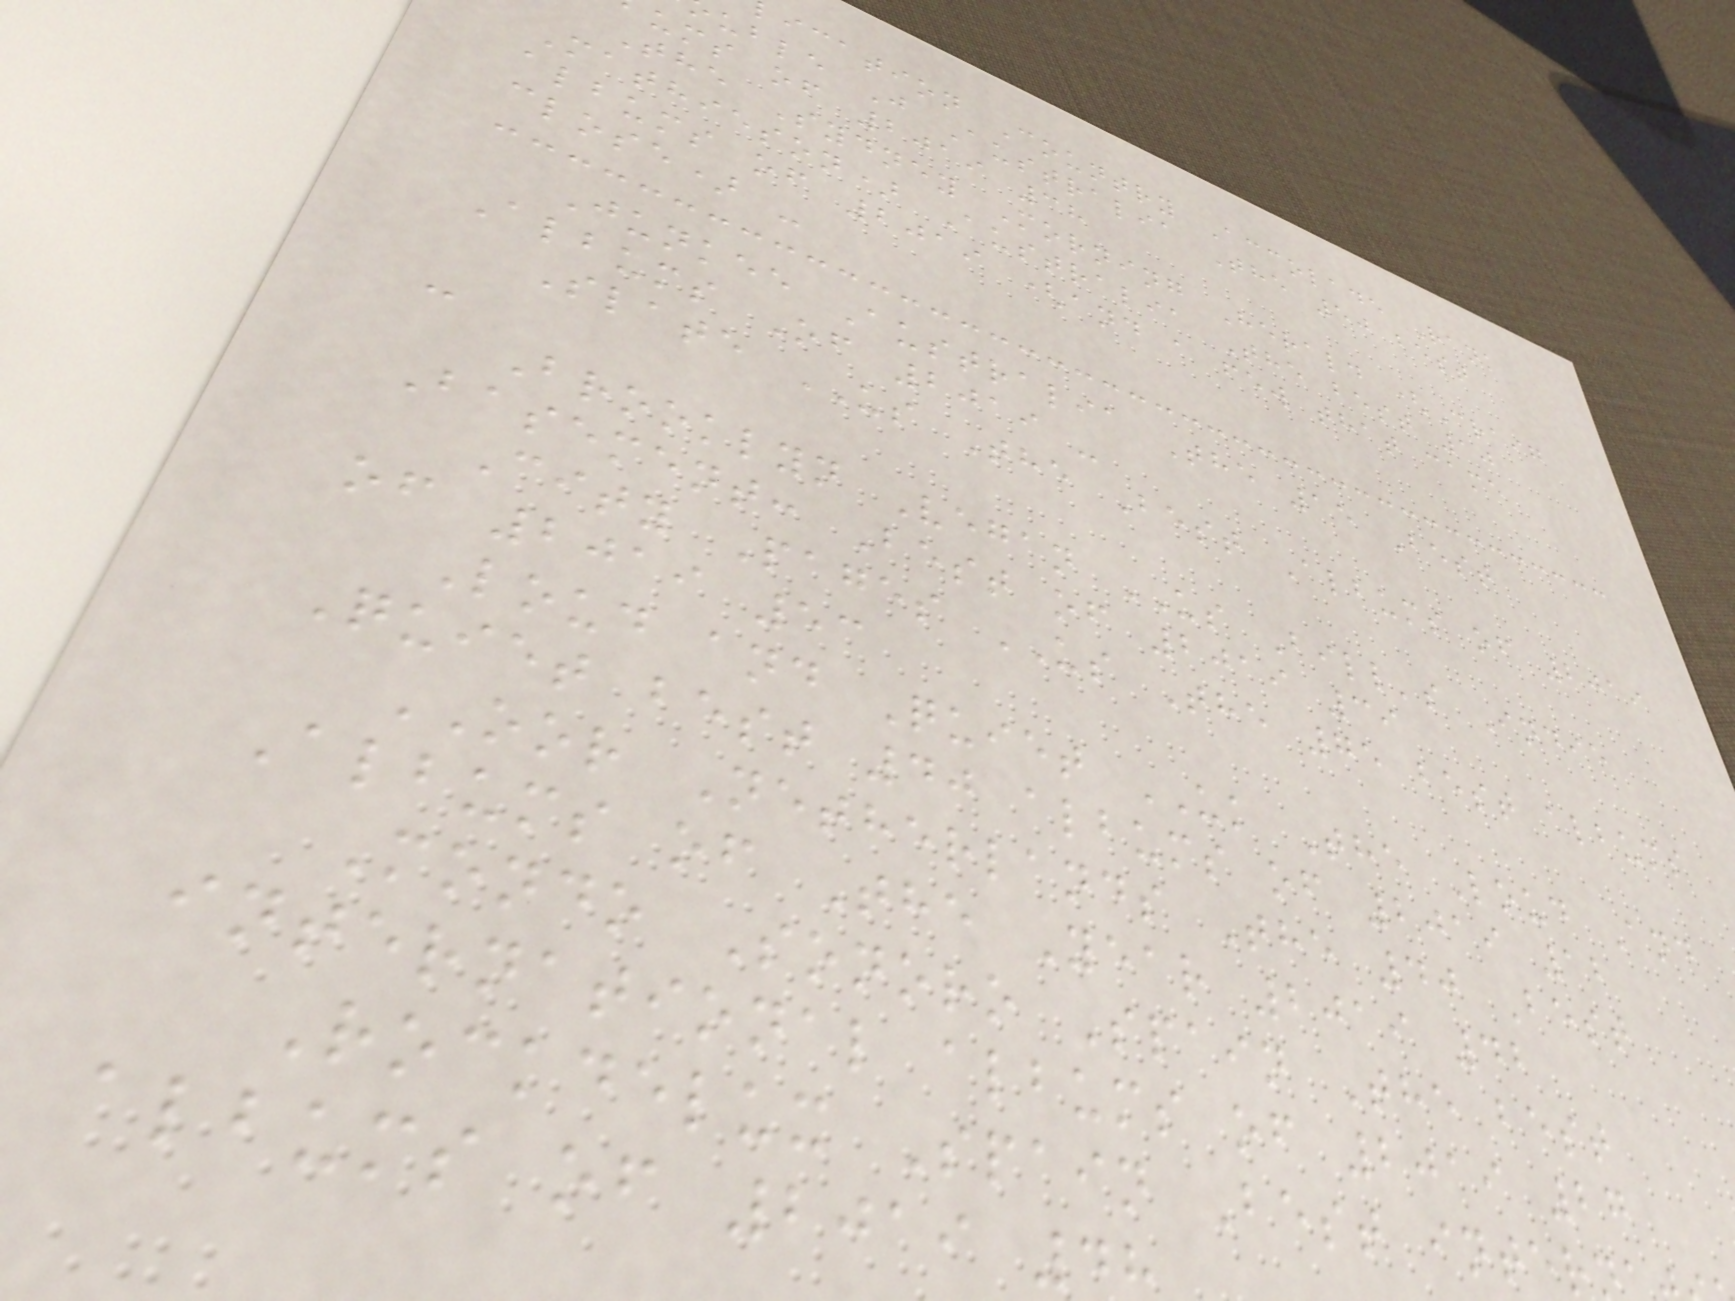ication Country Accolade Rank
uble J Australia The 50 best
ums of 2019 38
The Sydney Morning Herald (Craig
Mathieson) Australia The best 10
albums of 2019 (and a few that came
close) -
Junkee Australia The 15 Best
Albums Of 2019 -
Slate US The Best Albums of 2019
-
Brooklyn Vegan US Bill's Indie
Basement: Best of 2019 39
City Pages US The 75 best albums
of 2019 53
Loud and Quiet UK The Loud And
Quiet best 40 albums of 2019 12
OOR Netherlands The 40 Best
Albums of The Year 2019 42
Mondo Sonoro Spain The best
international albums of 2019 27
Rockdelux Spain Best inter
albums of 2019 4
